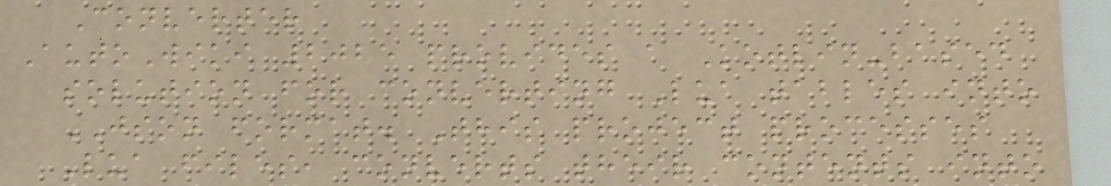Converter
AutoWiki 2025 provides a Kotlin-based
solution for converting Lua tables into
JSON format. This project processes
Lua files, converts their contents into
